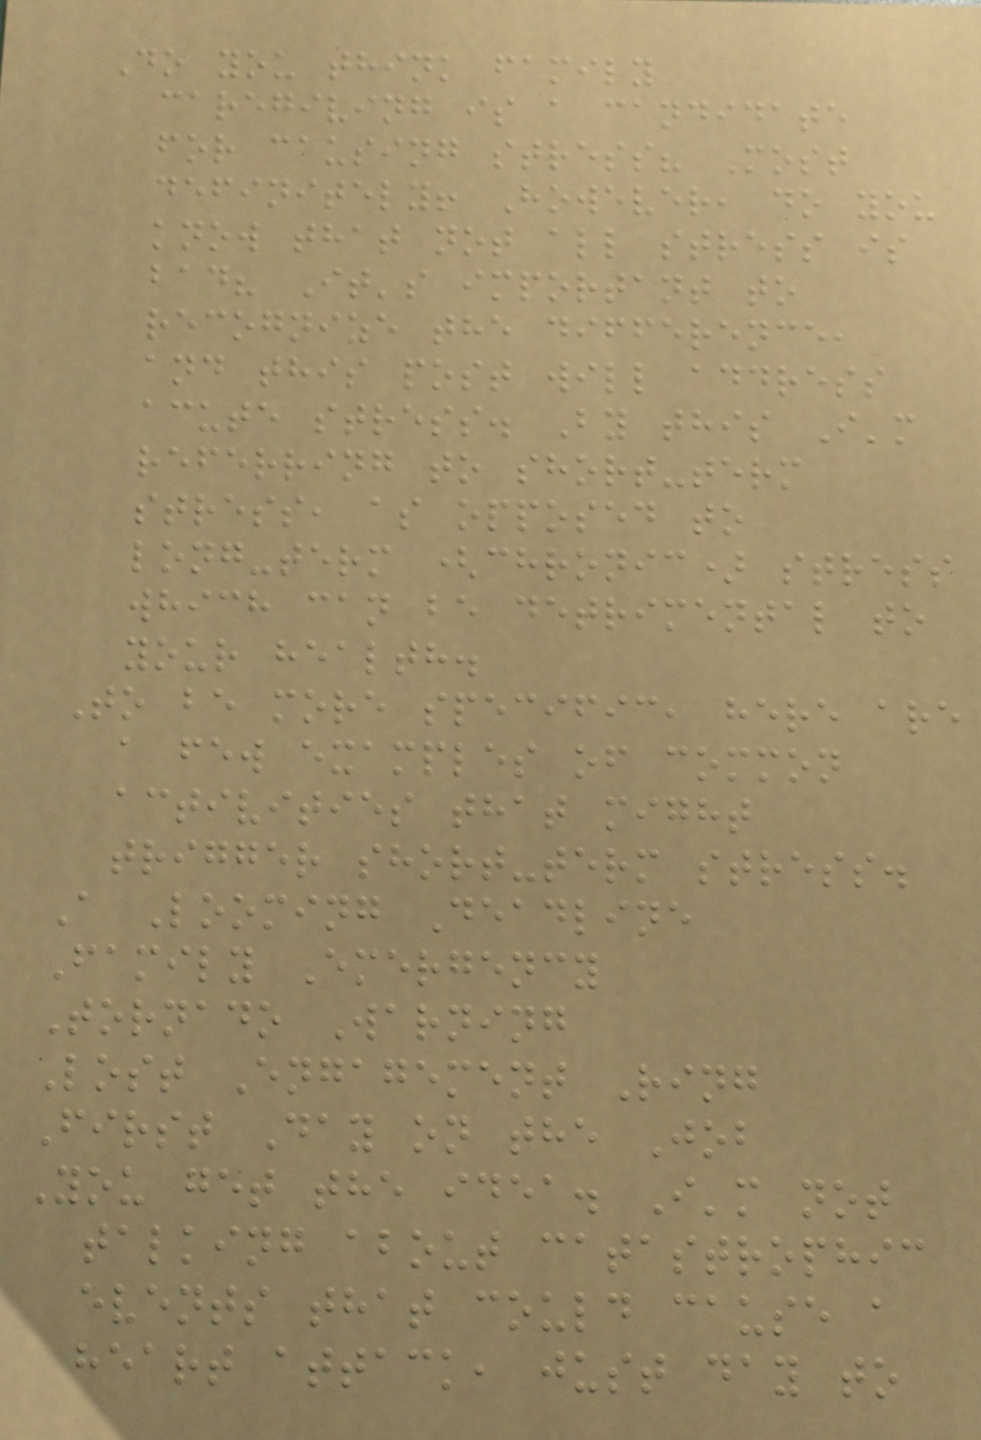Do you think family
caregiving is a candidate
for causing stress? Most
definitely! However, do you
know that not all stress is
bad? It's important to
recognize the difference,
and this post will address
acute stress. By this I'm
referring to short-term
stress, as opposed to
long-term (chronic) stress
which can be detrimental to
your health.
To be more specific, here are
a few examples of common
activities that might
trigger short-term stress.
A Looming Deadline
Family Emergency
Tornado Warning
Lost Engagement Ring
First Day on the Job
You get the idea. I'm not
talking about catastrophic
events that could cause a
heart attack, just day to
